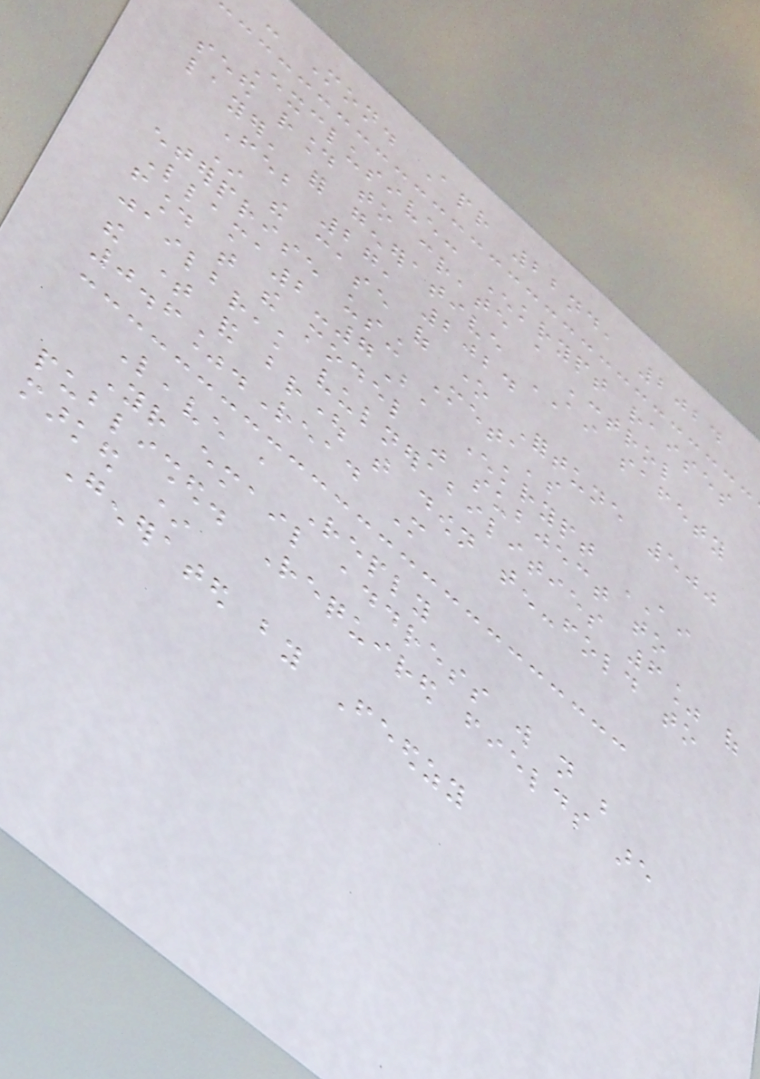- Mon. Apr 22nd, 2024
Exclusive: Enkrypt raises
seed round to create a 'control
layer' for generative AI safety
Feb 27, 2024
In the case of one Fortune 500
enterprise using Meta's
Llama2-7B, Enkrypt AI
found that the model was subject to
jailbreak vulnerabilities 6% of
the time and brought that down ten-fold to
0.6%.Read More
Leave a Reply
Your email address will not be
published. Required fields are
marked *
Generated by Feedzy
